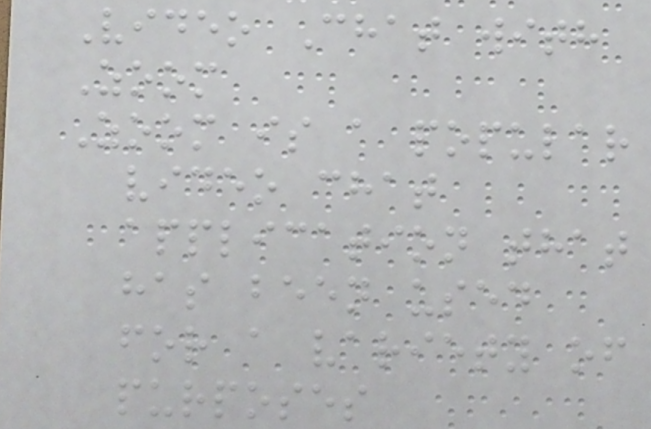Video Chat with
Zoom
Zoom is a popular
video chat
application that
has been used
for a variety of
purposes
